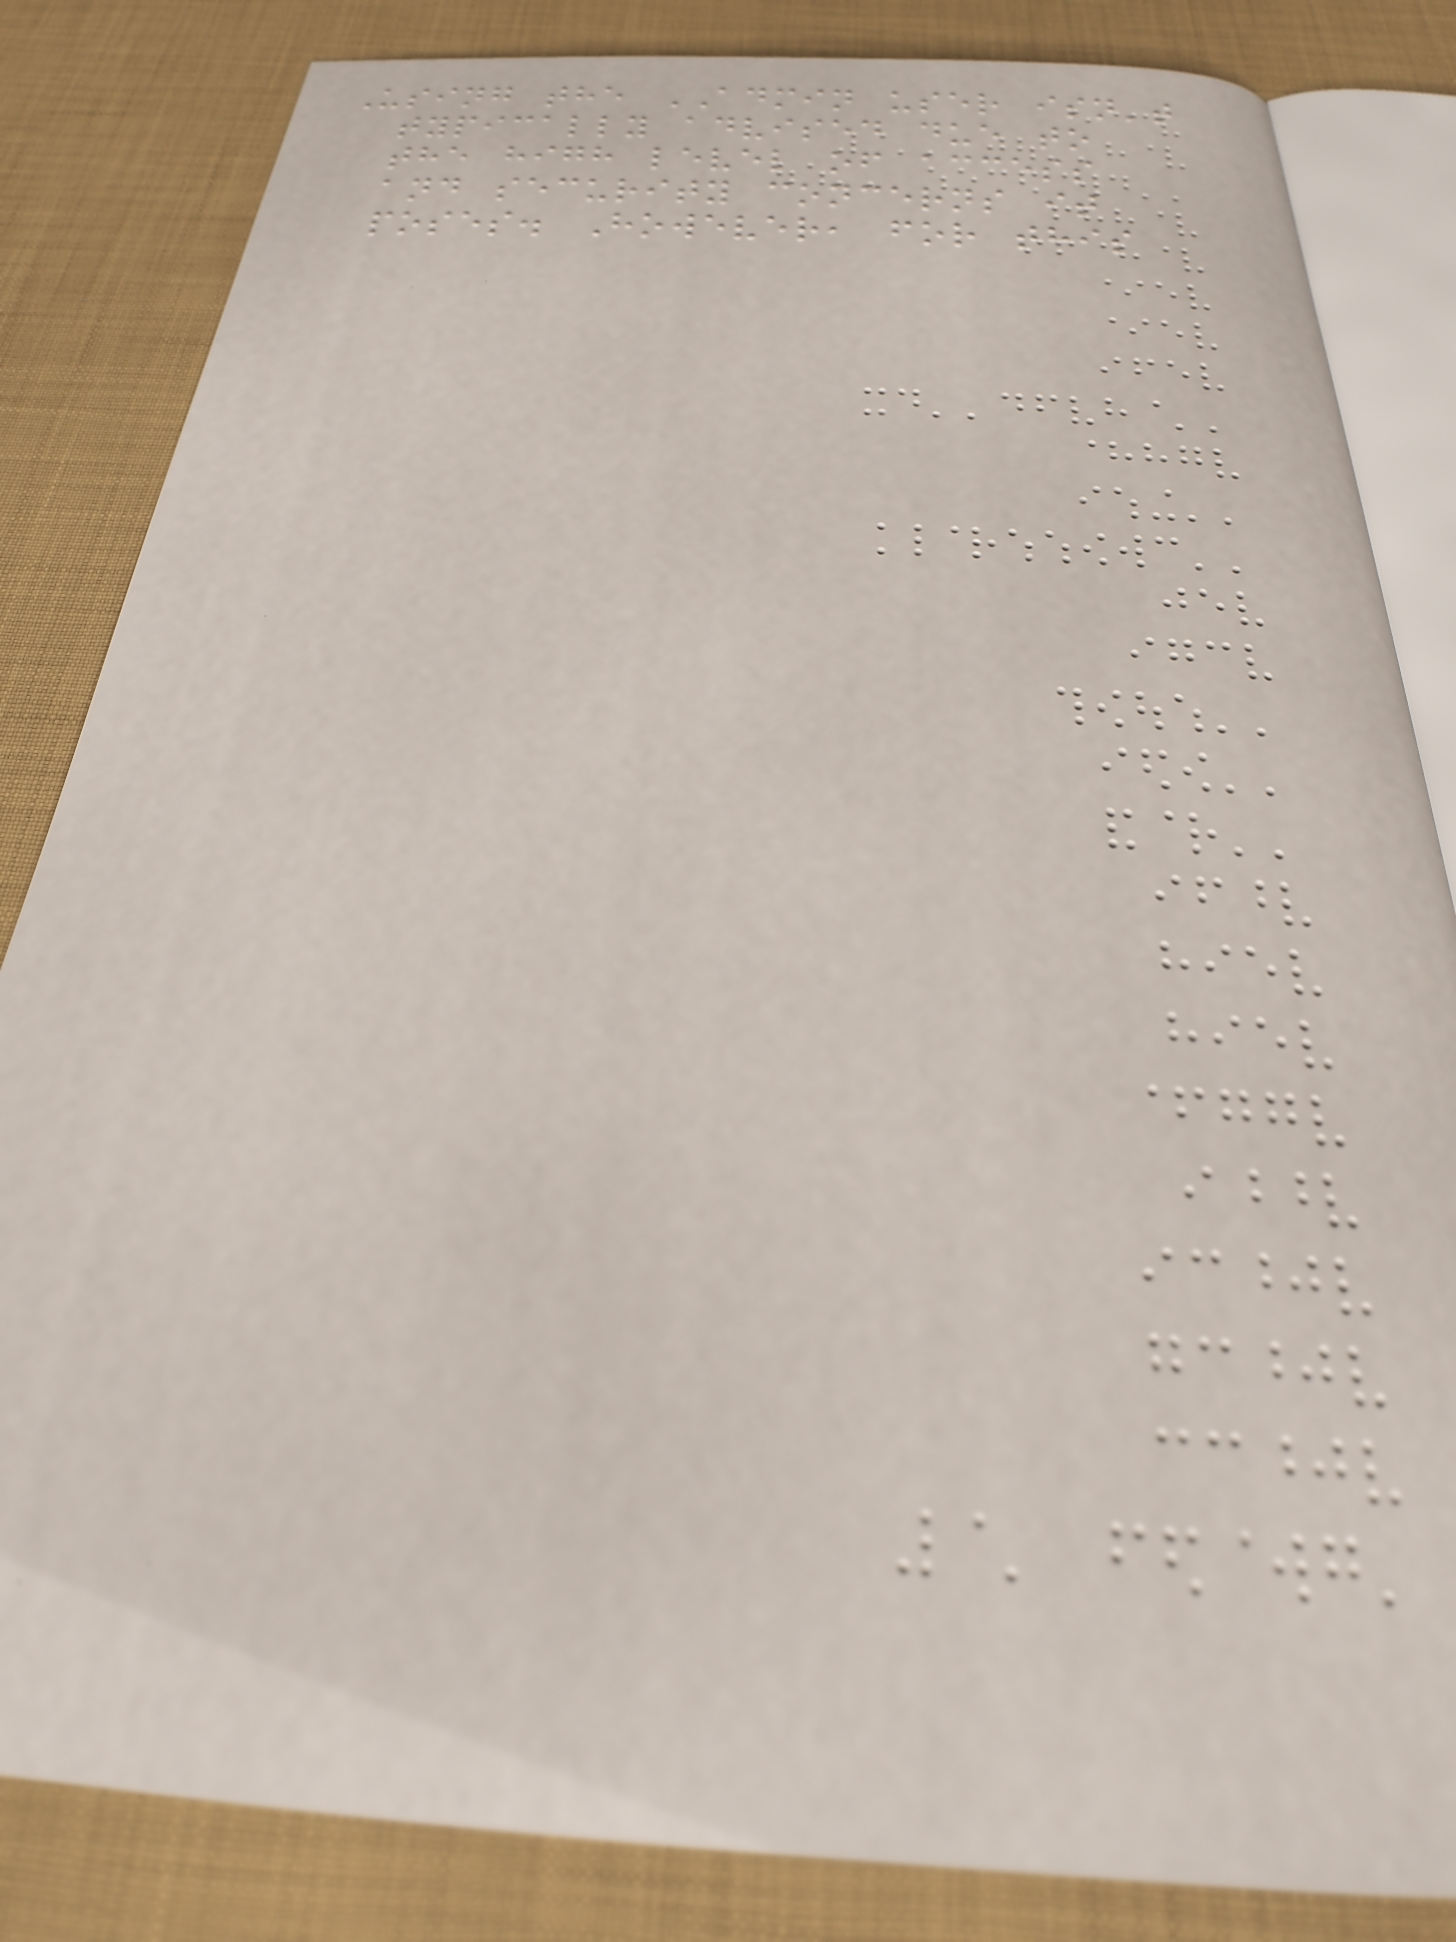Using the ADMIN user isn't
typically advised due to
the high level of access
and security concerns it
poses. However, for this
